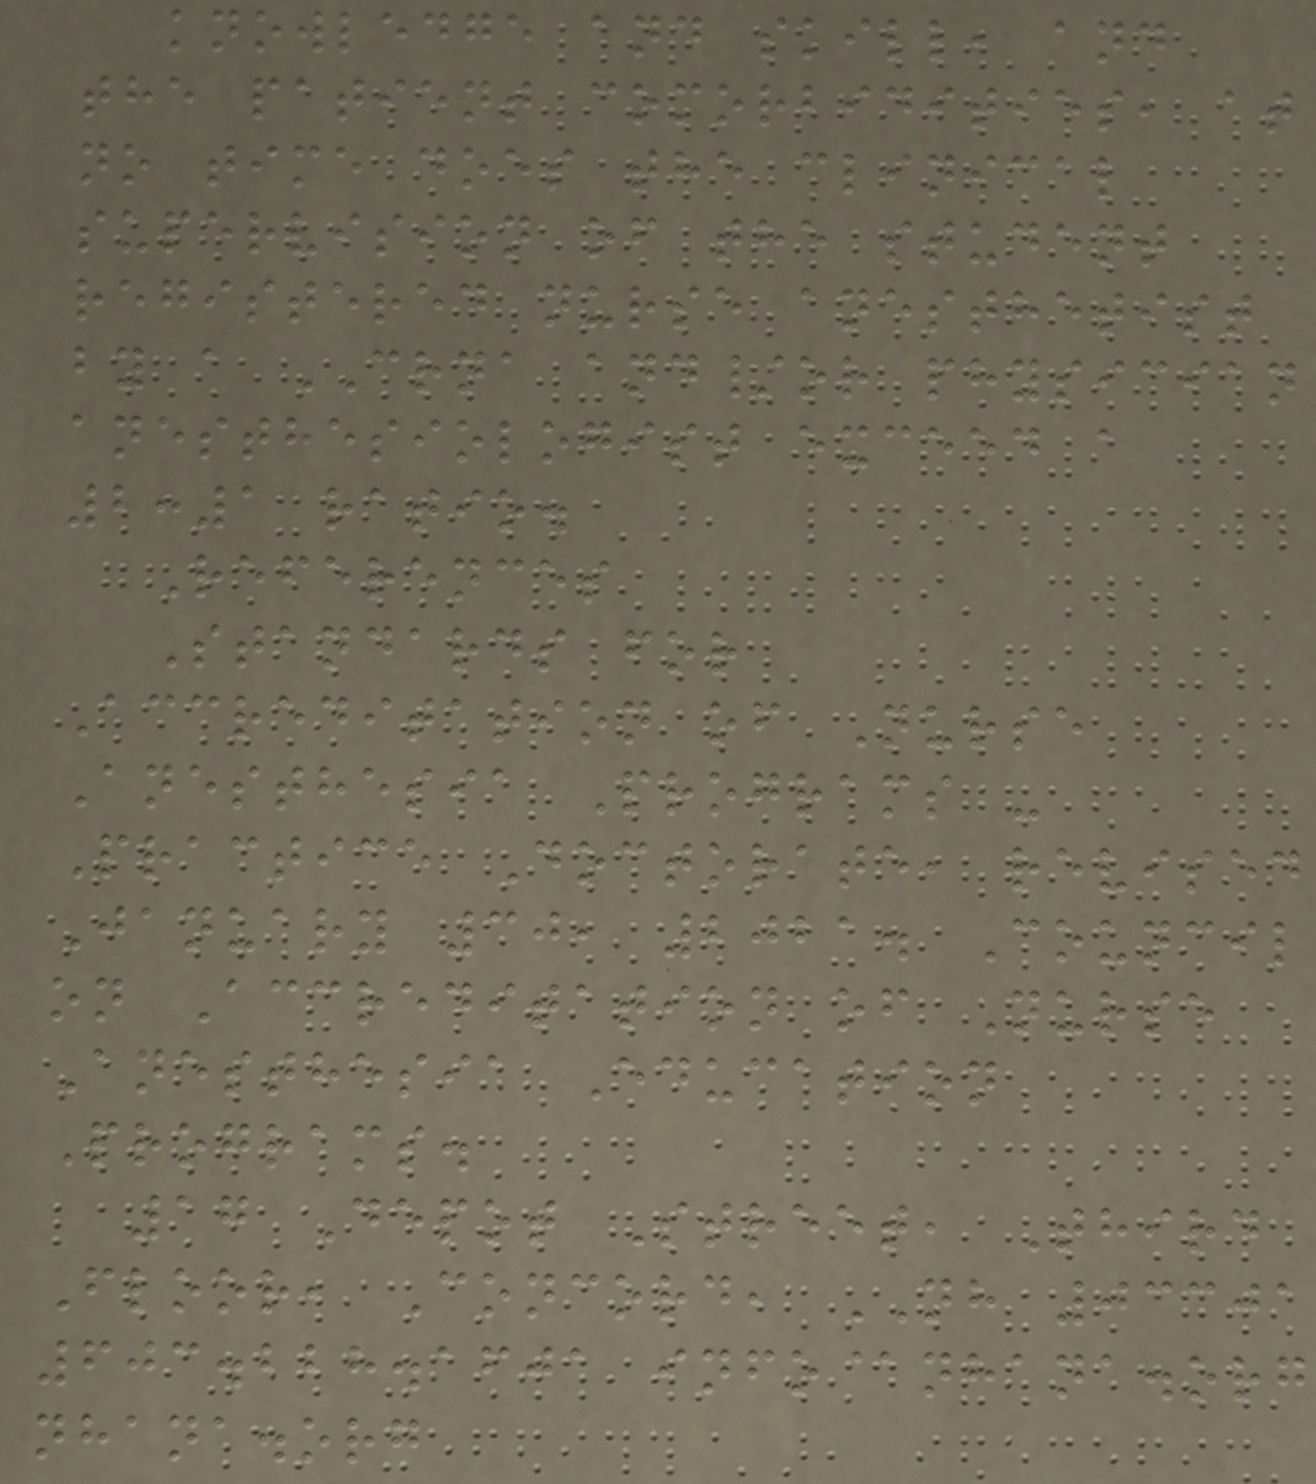knowledge and skill, and
the patient comorbidities, at
no time does the clinical
supervision of the student
registered nurse anesthetist
by a CRNA and/or physician
anesthesiologist exceed a
2:1 ratio.
References
Standards for
Accreditation of Nurse
Anesthesia Programs -
Practice Doctorate, revised
January 30, 2021. Council
on Accreditation of Nurse
Anesthesia Education
Programs.
17 Depot Street, Third
Floor, Concord, NH 03301
603.228.1601 info@nhana.org
nhana.org
